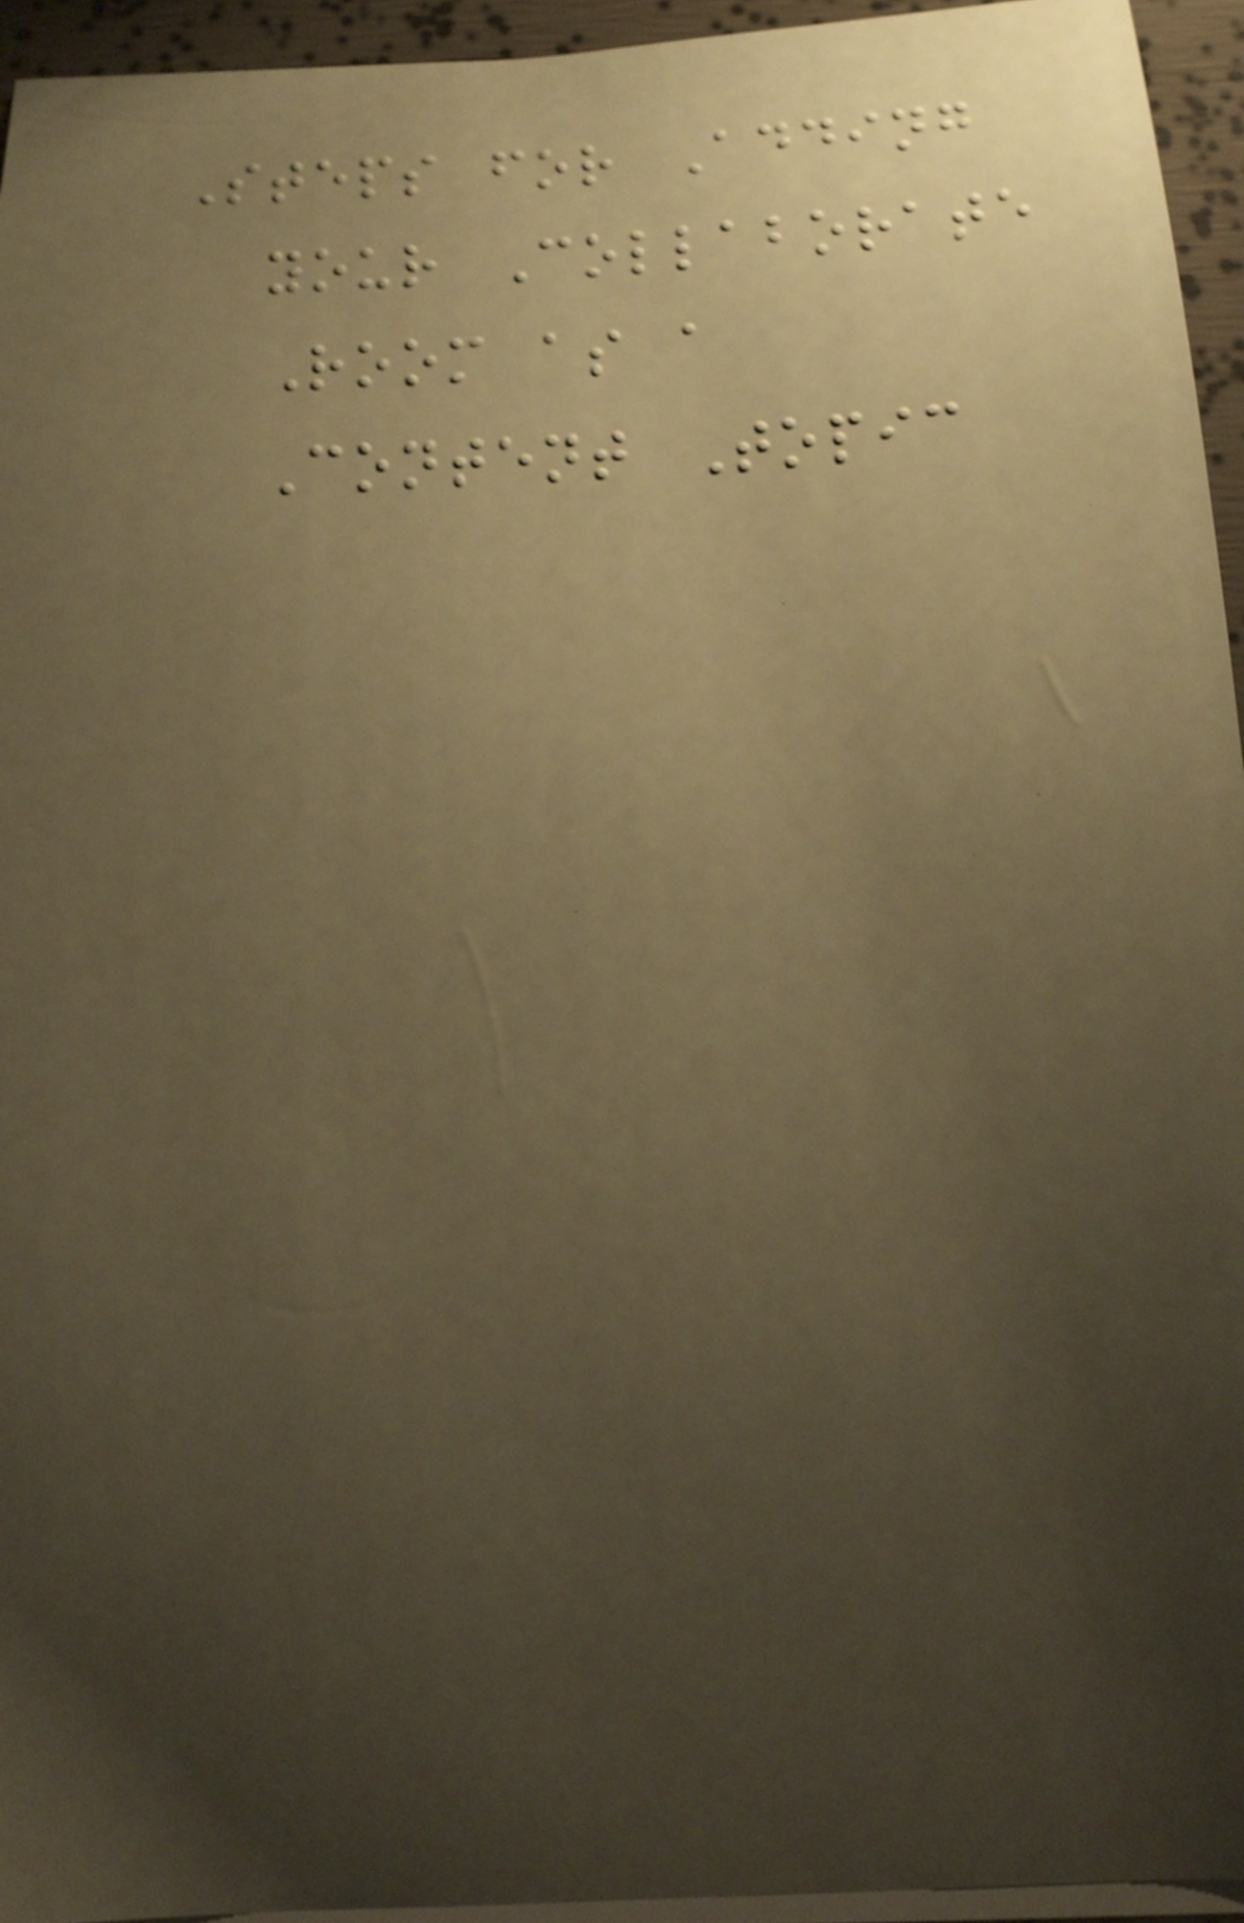Steps for Adding
your Collaborate
Room as a
Content Topic
